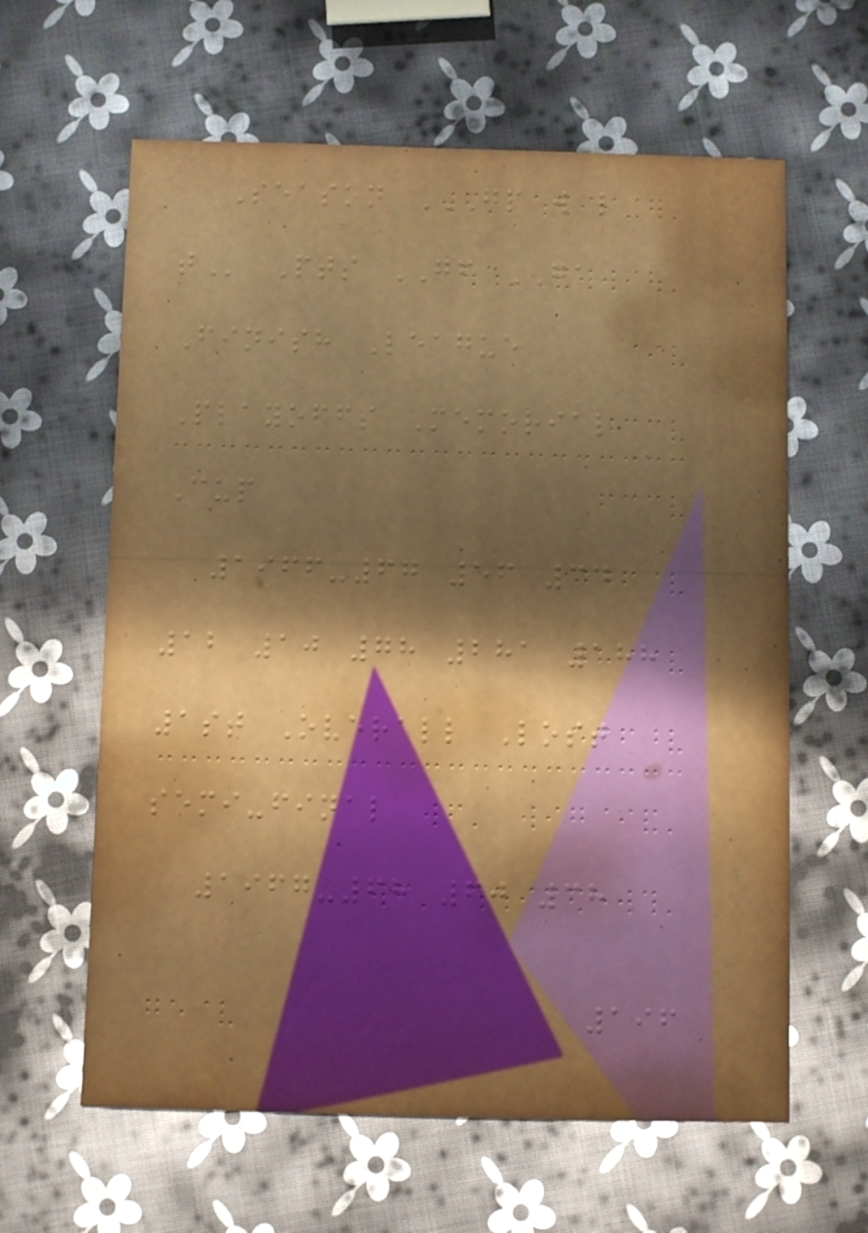Season GP W L
T Pts GF GA
Finish League
Playoffs Memorial
Cup
1966-67 56 34
12 10 78 281 188
1st Overall Lost
semi-final
1967-68 60 38
196
